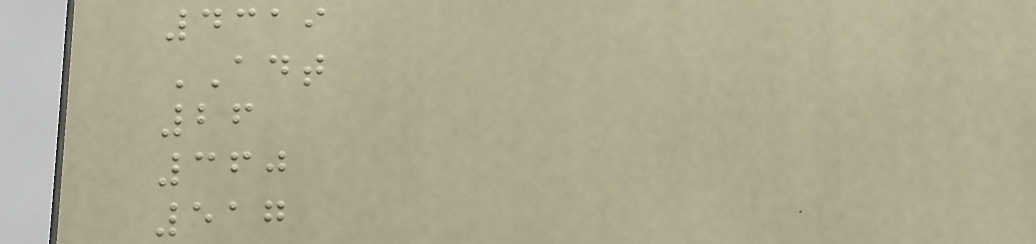4319
ADT
26
360
517
